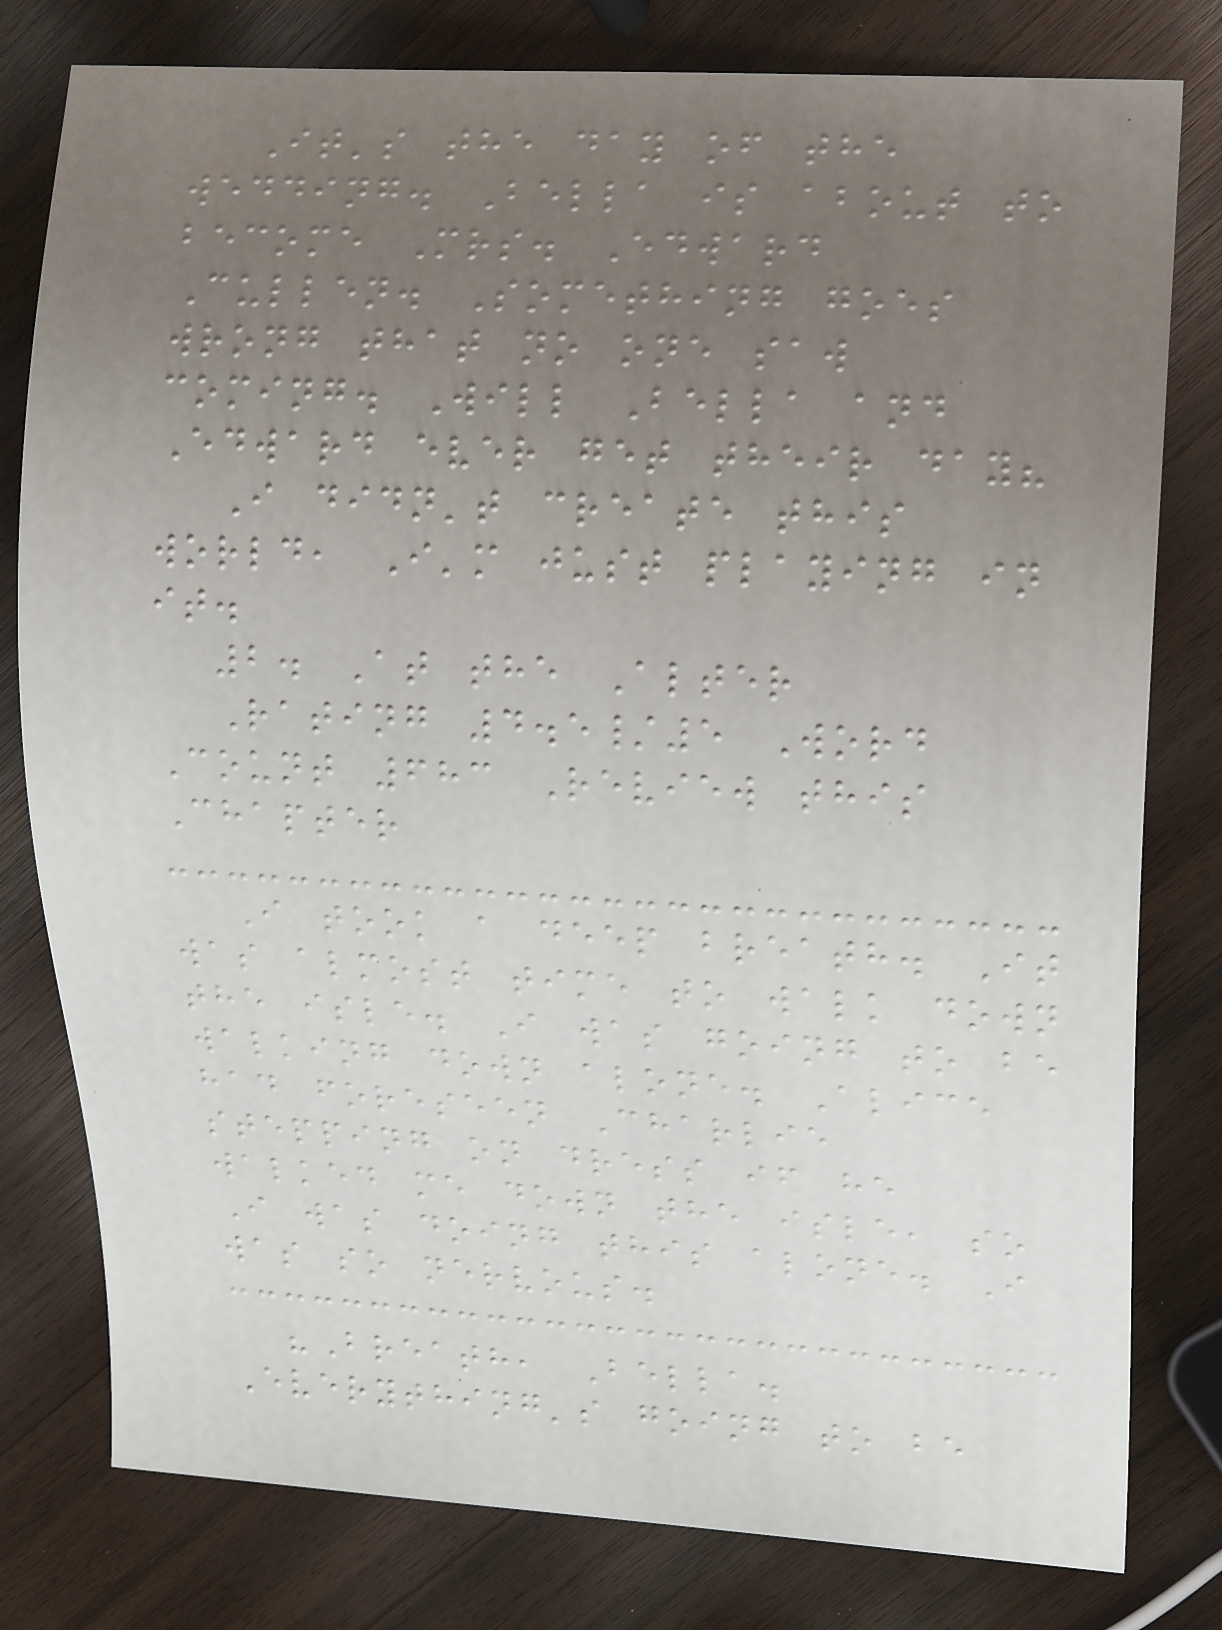It's the day of the
wedding. Bella is about to
become Mrs. Edward
Cullen. Something goes
wrong that no one saw
coming. Will Bella and
Edward ever get their day?
I didn't create this
world, I'm just playing in
it.
2. At the Alter
Rating 4.5/5 Word
Count 683 Review this
Chapter
I took a deep breath. It
was almost time to walk down
the isle. I was going to be
walking down alone. Alice
had foreseen Charlie
stepping on dress if he
walked me down the isle, so
I was doing this alone. I
was so nervous.
"Breath, Bella.
Everything's going to be
